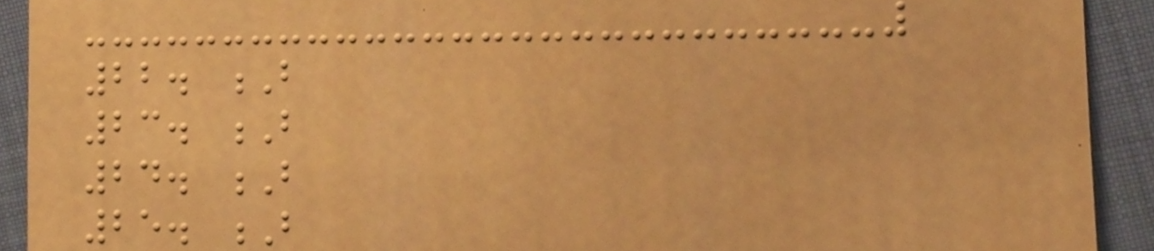22. B
23. B
24. B
25. B
